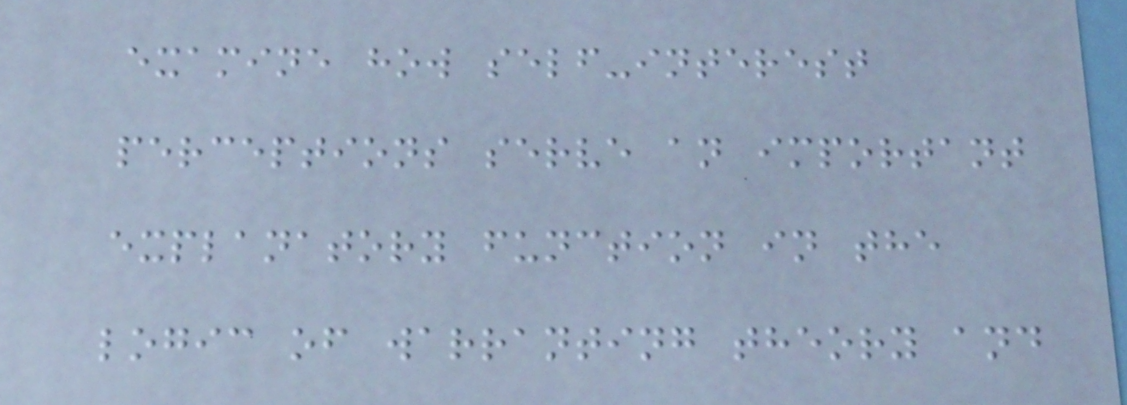examine how self-interest
perceptions serve an important
explanatory function in the
logic of warranting theory and
